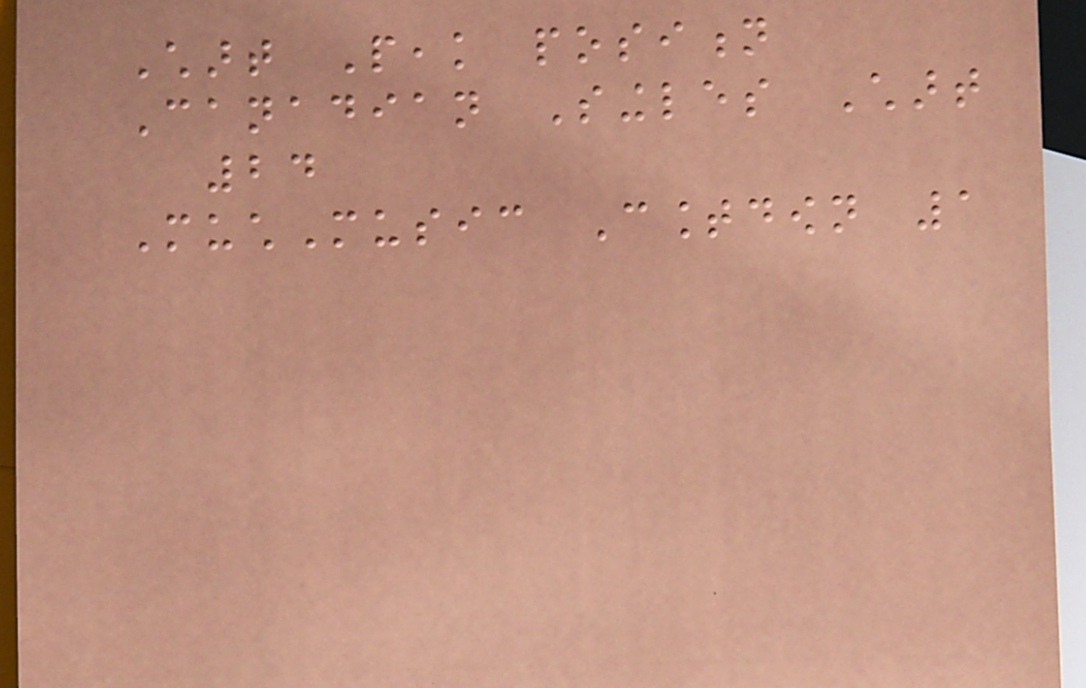Chart Peak position
Canadian Singles Chart
24
MuchMusic Countdown 1
